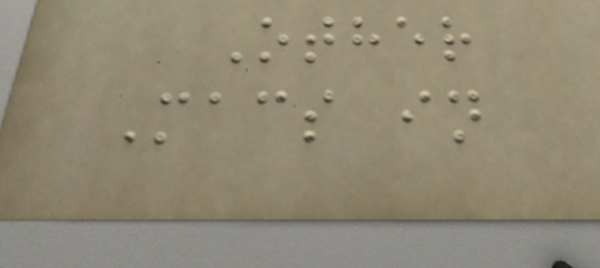Other
Macs in
